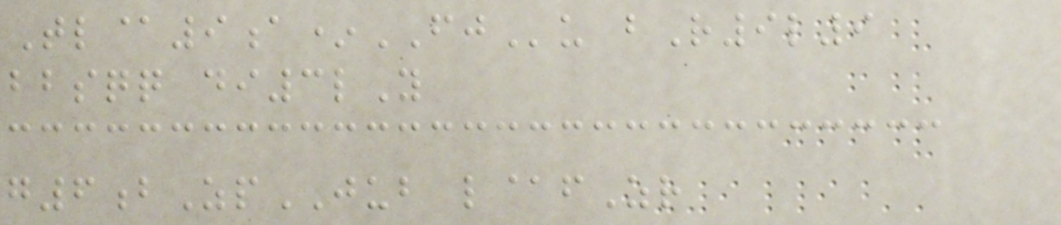Tl@9a*FJu bR9l9
bbsqq di3lY
g6bZpJUB l@fZr
